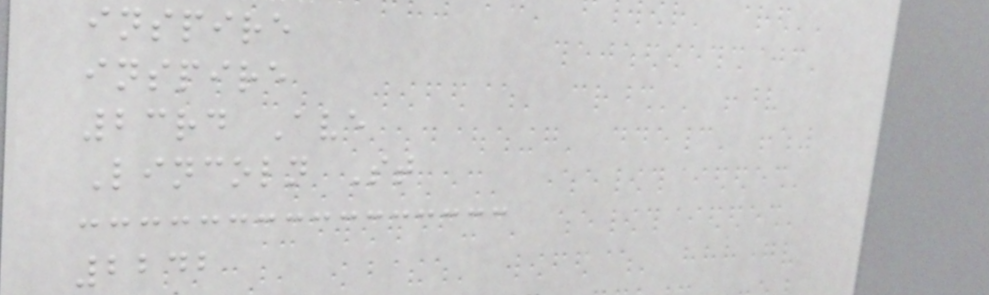inspire
inspire
23rd Ave
Lincoln St
2242
